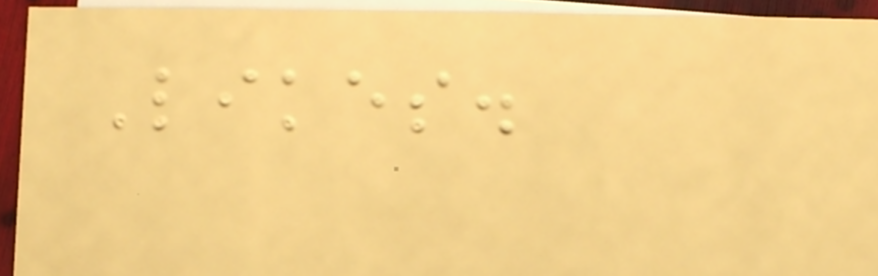Likes.
